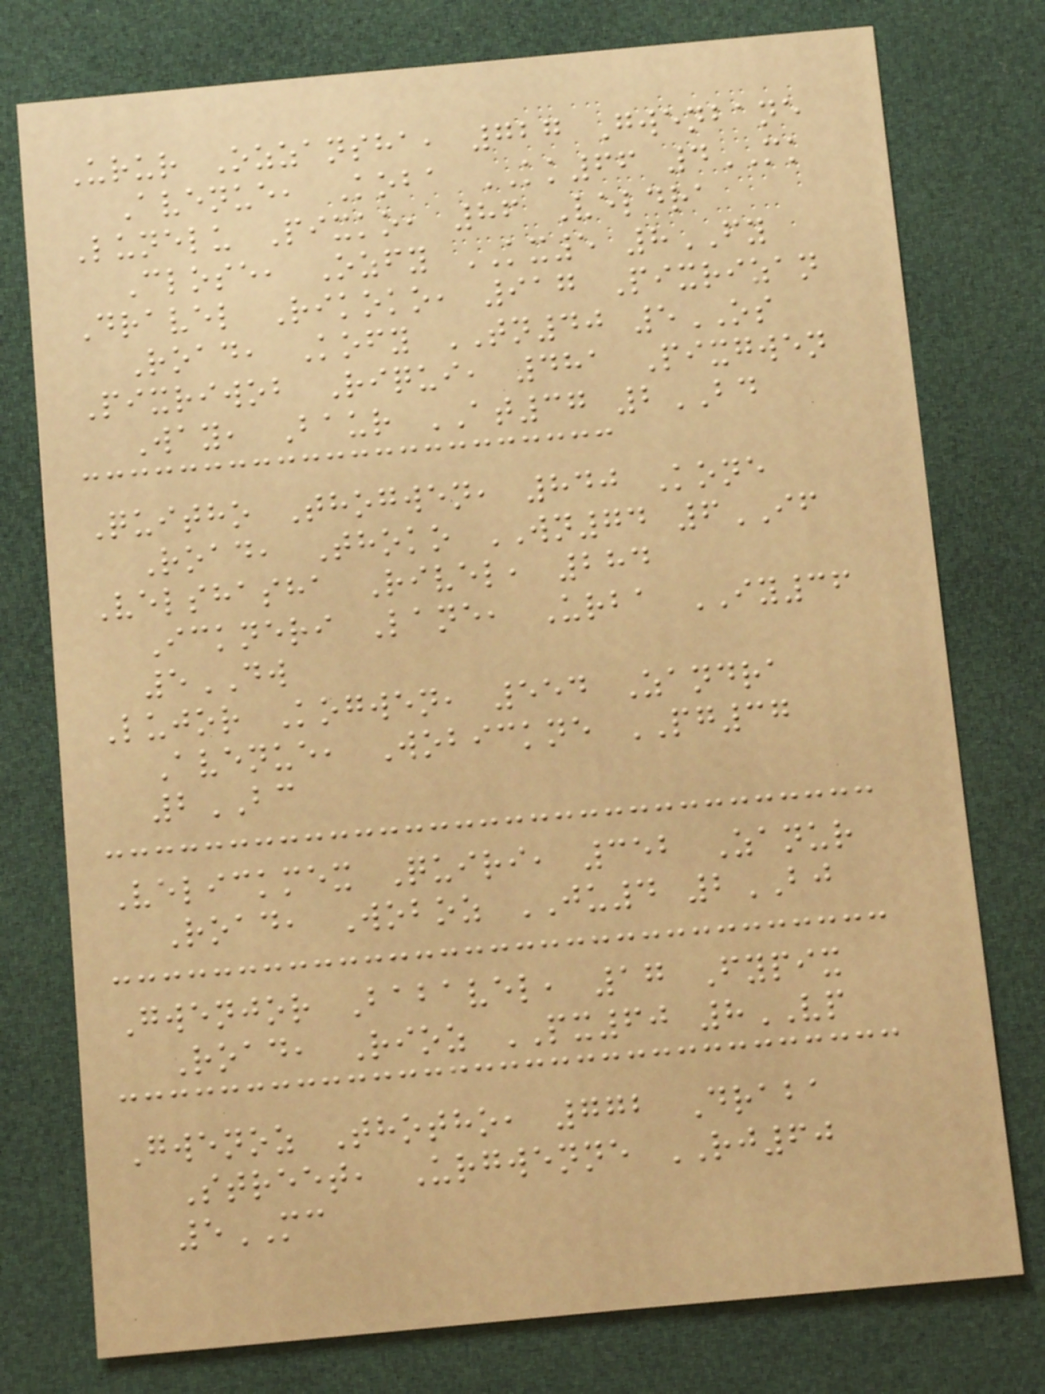Urur Ozzansha, 727 Gwenbane
Avenue, Koba KK66 4MK
Lunelu Pixko, 86 Veldra
Close, Ozfy KX5 8FY
Dravel Rikoko, 917 Pixrizan
Road, Kofy TN40 5OS
Pixriwob Riqui, 481 Pixgwen
Way, Baur AT37 2BD
Quitho Thogwen, 840 Kone
Road, Thoko WN74 6IF
Velshasha Rivel, 284
Ickneri Lane, Urba IY36
5DW
Lujor Kogwen, 554 Zandra
Avenue, Wobickne PG37
2BC
Velickmex Quiri, 352 Zanur
Road, Woboz JU4 2BJ
Gwenjor Babavel, 17 Fypix
Road, Rioz PX60 8VP
Gwenoz Thotho, 772 Draba
Street, Urgwenne RJ60
5MC
